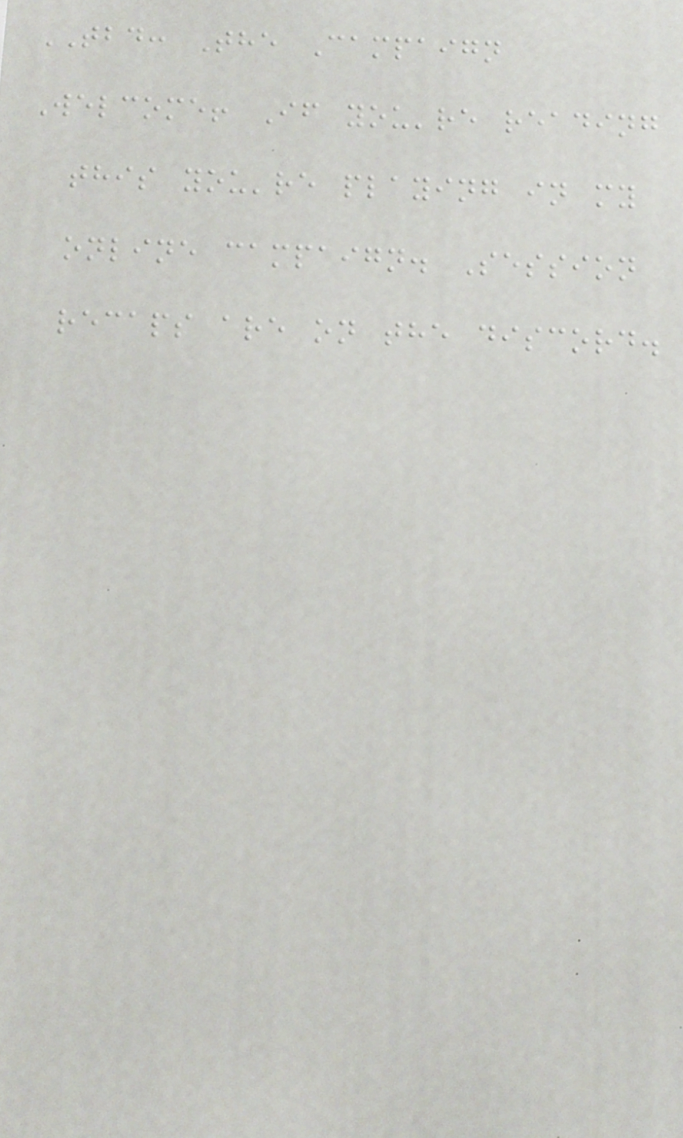TBD: The Campaign
Welcome! If you're reading
this you're playing in my
online campaign. Session
recaps are on the discord.
